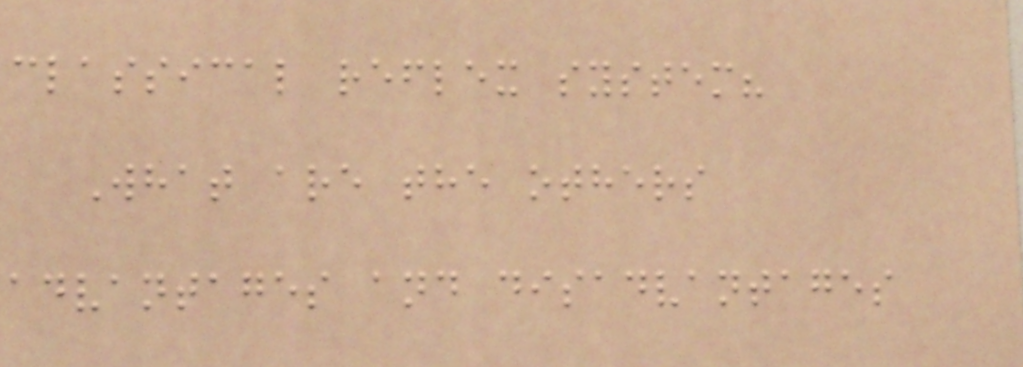classical reflex system?
What are the others
advantages and disadvantages
